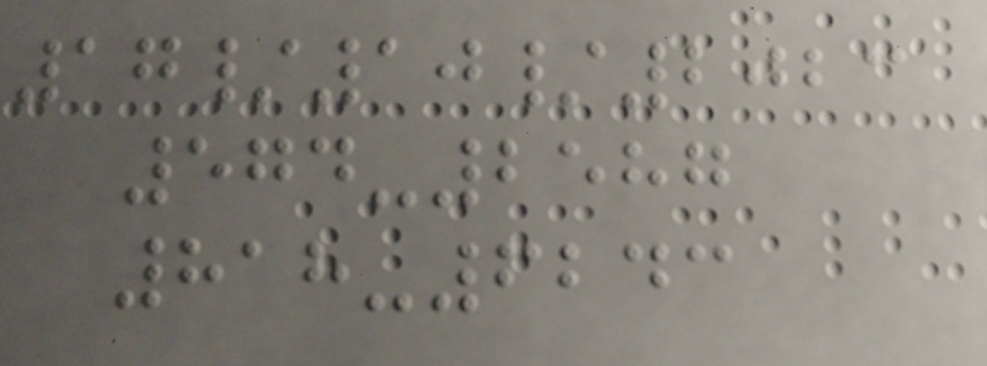17/10/2023
574-2587
818-6243
